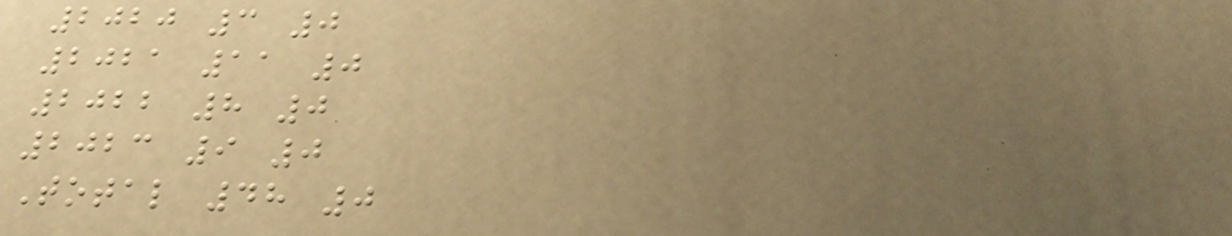2020 3 0
2021 11 0
2022 8 0
2023 9 0
Total 48 0
